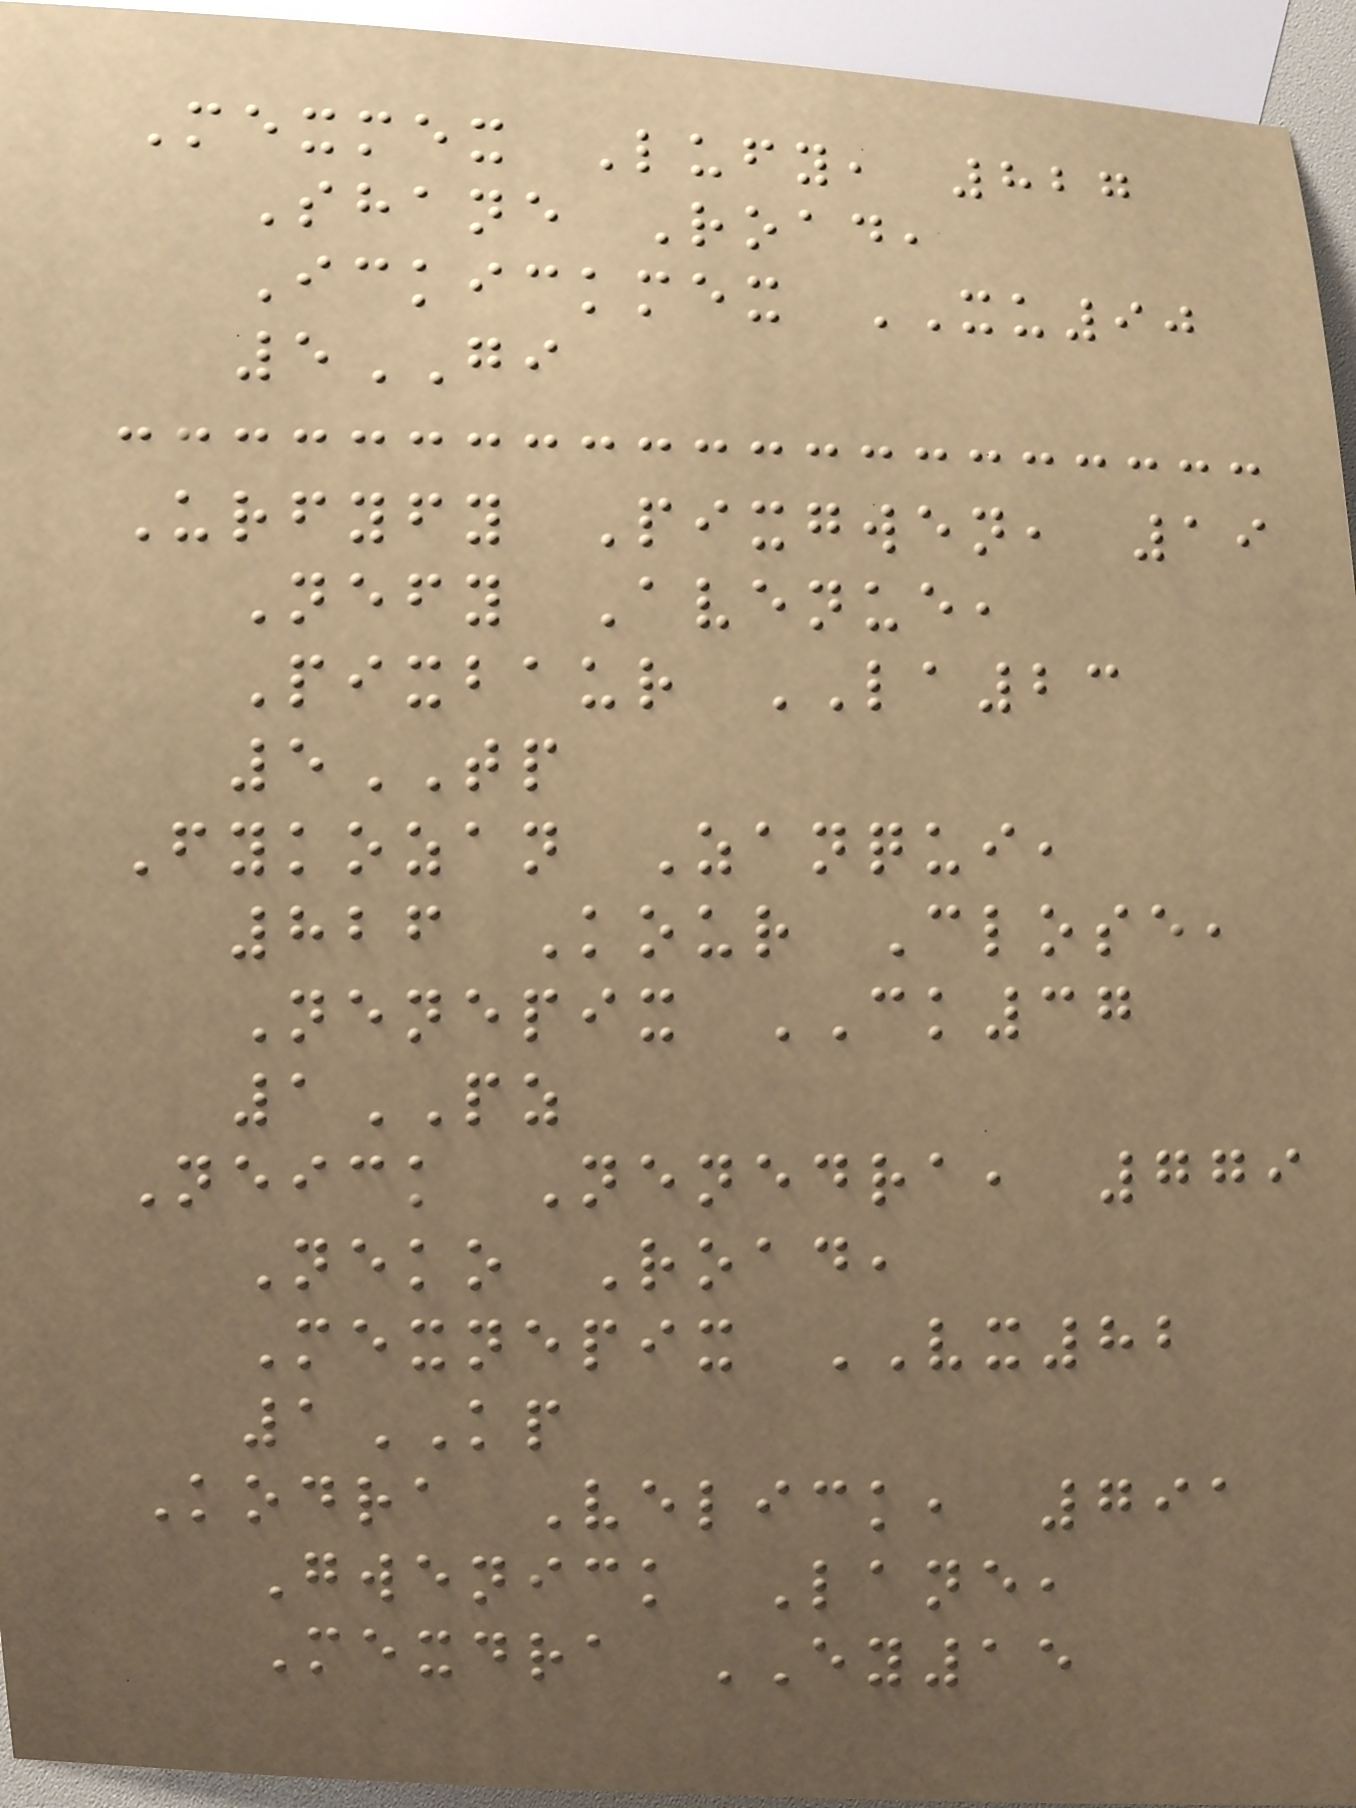Mexmex Lufy, 827
Shane Road,
Ickickmex XU90
5GI
Urfyfy Pixgwen, 19
Nefy Avenue,
Pixbaur LA23
5TP
Fykozan Zanqui,
826 Kour Close,
Nenepix CK37
1PZ
Neick Nenedra, 779
Neko Road,
Mexnepix VX82
1KP
Kodra Velick, 791
Gwenick Lane,
Mexdra EY15
